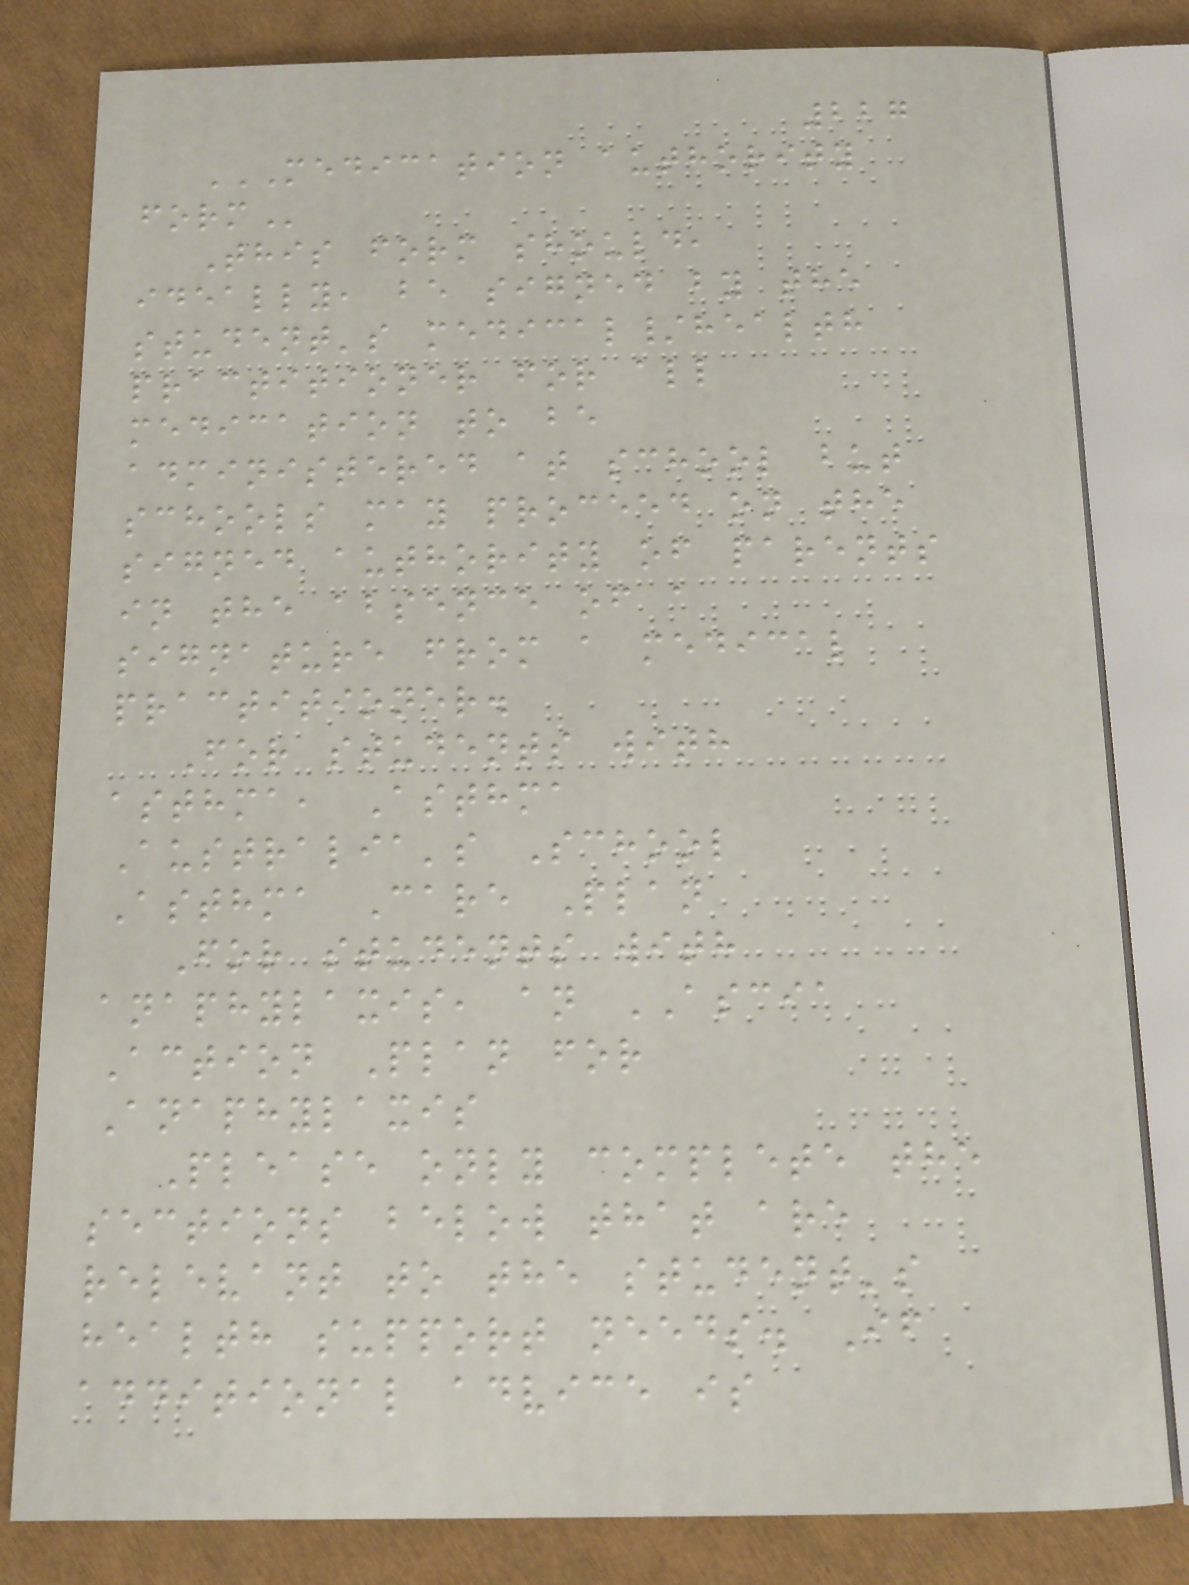227
MEDICATION AUTHORITY
FORM
This form should,
ideally, be signed by the
student's medical/health
practitioner for all
medication to be
administered at school but
schools may proceed on the
signed authority of parents
in the absence of a
signature from a medical
practitioner.
For students with
asthma, Asthma
Australia's School
Asthma Care Plan
For students with
anaphylaxis, an ASCIA
Action Plan for
Anaphylaxis
Please only complete the
sections below that are
relevant to the student's
health support needs. If
additional advice is
